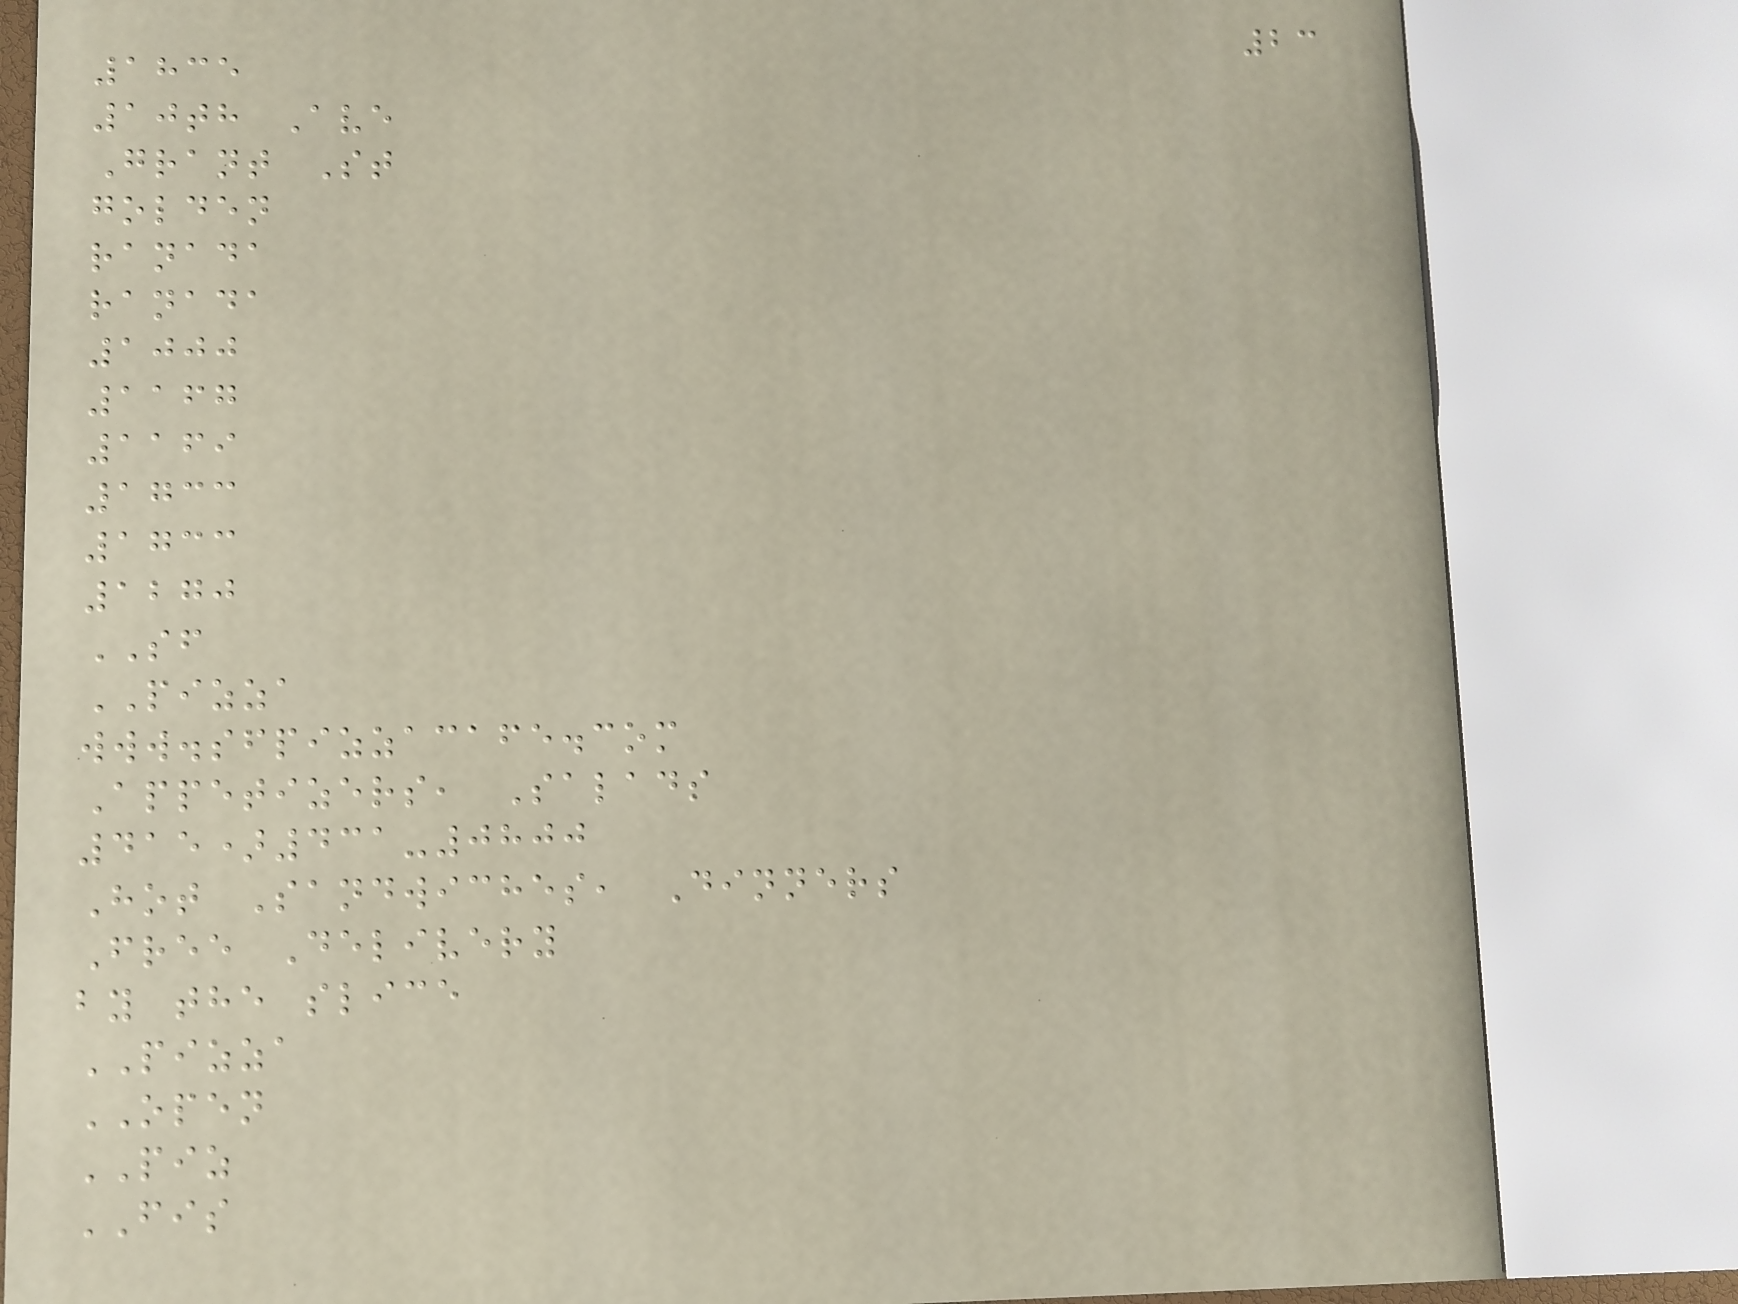23
1835
10th Ave
Grant St
golden
ranada
ranada
1000
1167
1169
1733
1733
1270
SF
PIZZA
www.sfpizzacafe.com
Appetizers, Salads
415)431-0800
Hot Sandwiches, Dinners
Free Delivery
by the slice
PIZZA
OPEN
PIZ
FIS
